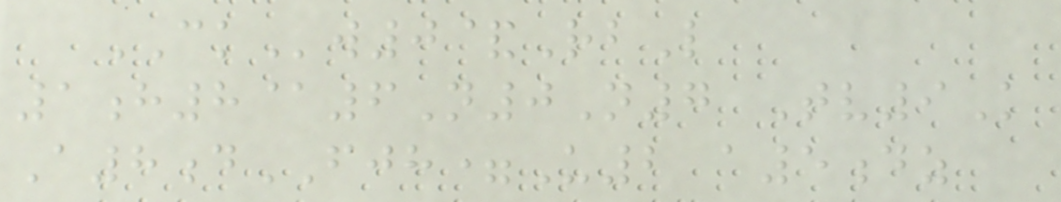CKw0&RbL
1h8@6N0N7 Tv9K
A8dFJH=U2 a5dz
